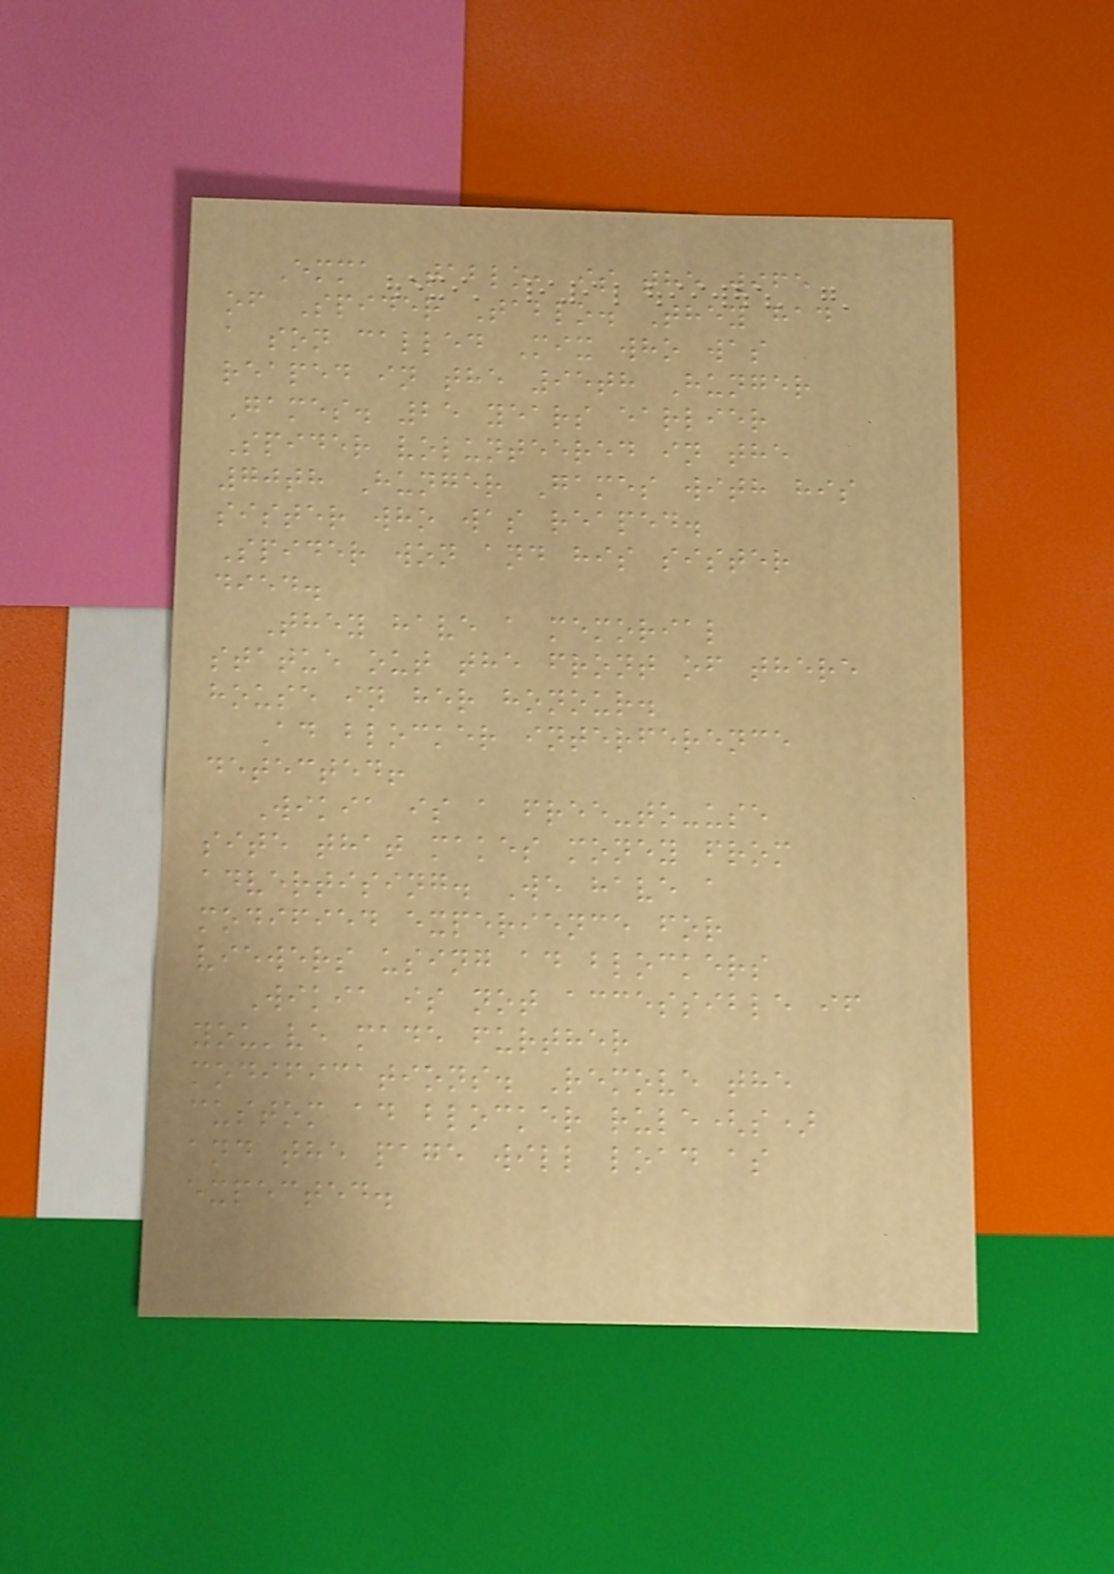Emma Tablo, is the wife
of Spider Tablo. They had
a son called Mix who was
reaped in the 95th Hunger
Games. 25 years earlier
Spider volunteered in the
70th Hunger Games with his
sister who was reaped.
Spider won and his sister
died.
They have a memorial
statue out the front of there
house in her honour.
Ad blocker interference
detected!
Wikia is a free-to-use
site that makes money from
advertising. We have a
modified experience for
viewers using ad blockers
Wikia is not accessible if
you've made further
modifications. Remove the
custom ad blocker rule(s)
and the page will load as
expected.
